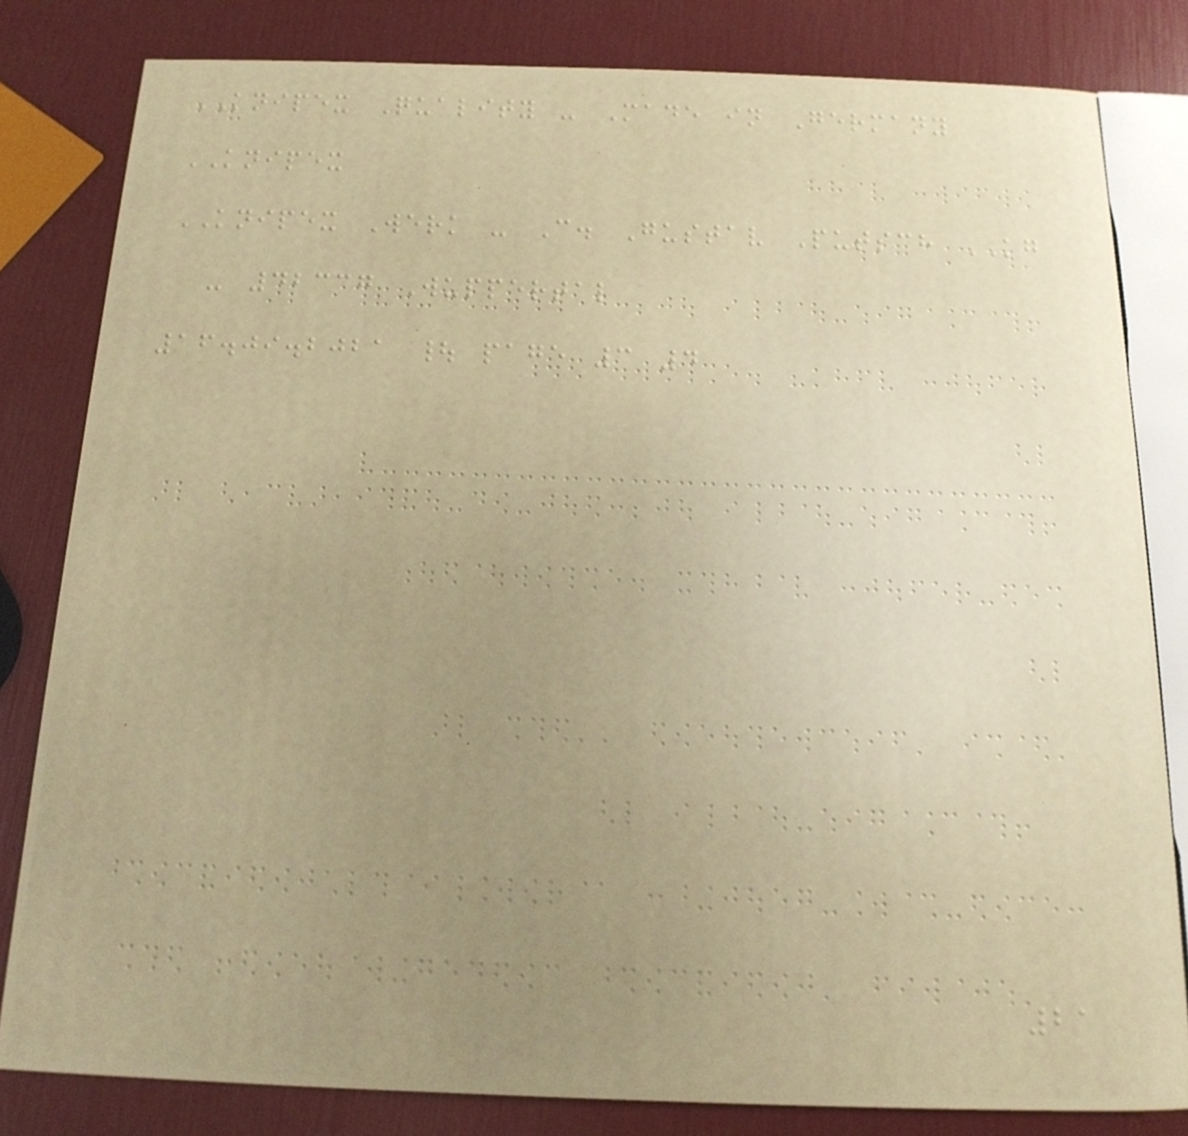KNIPEX Quality - Made in Germany
KNIPEX
KNIPEX Werk - C. Gustav Putsch KG
- 42337 Wuppertal
16.09.2021 | page 3 4
21
